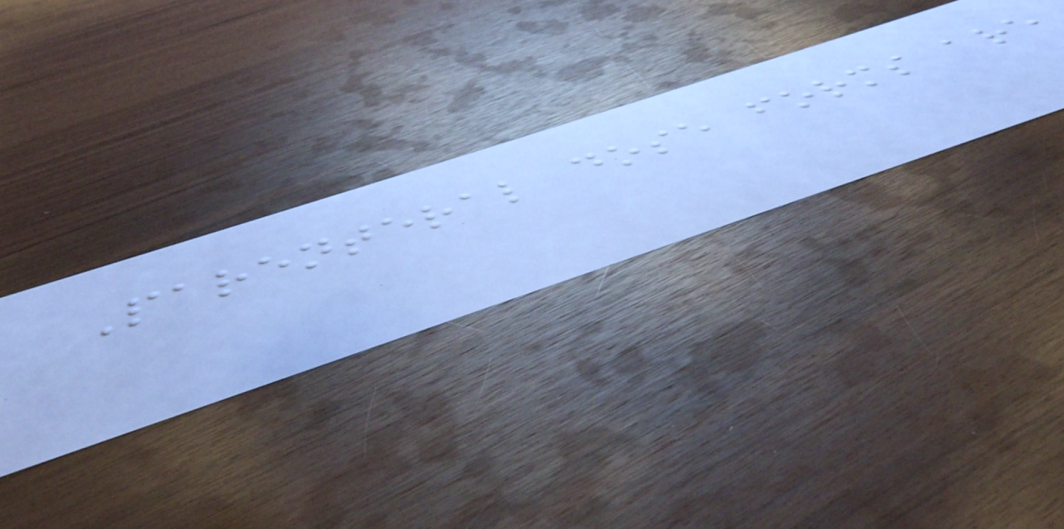Parenteral dose forms are
